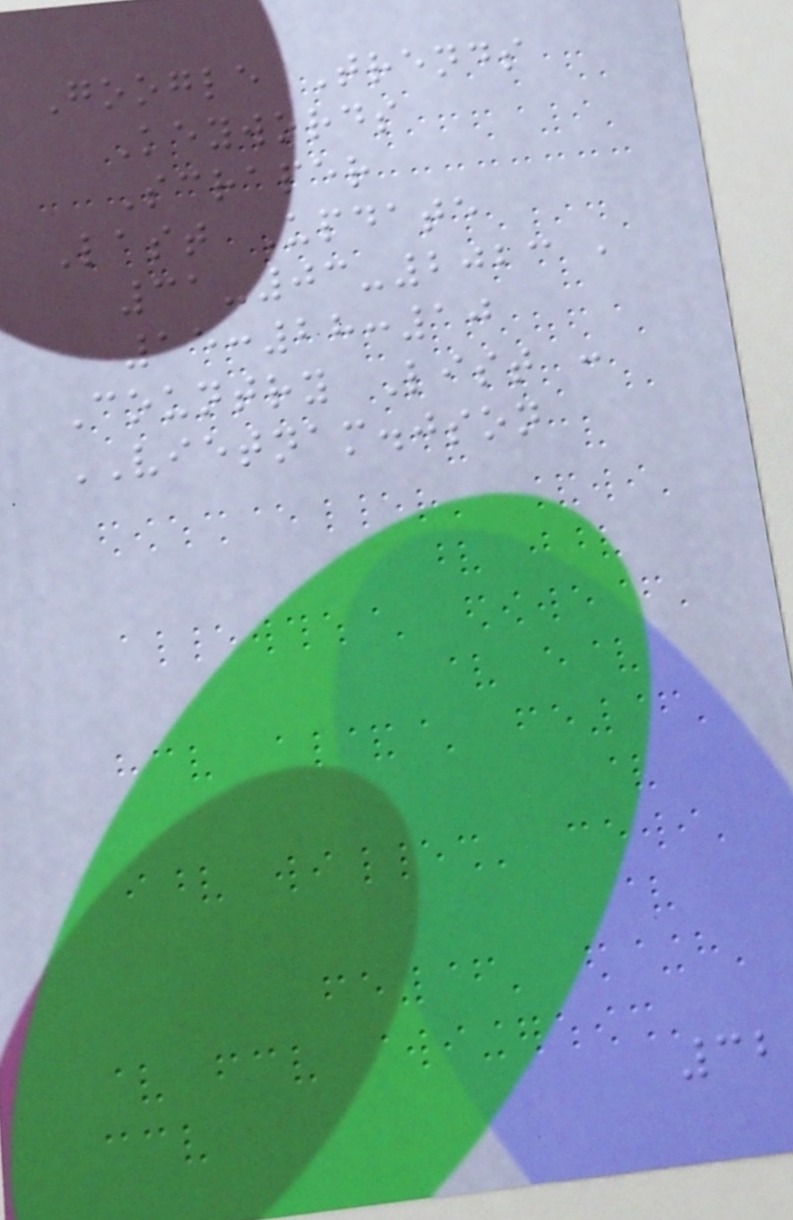Google Trends
Keywords
Scraper
Last Update
31-03-2023 ,
15:28:10
Country List :
VIETNAM.json
32
